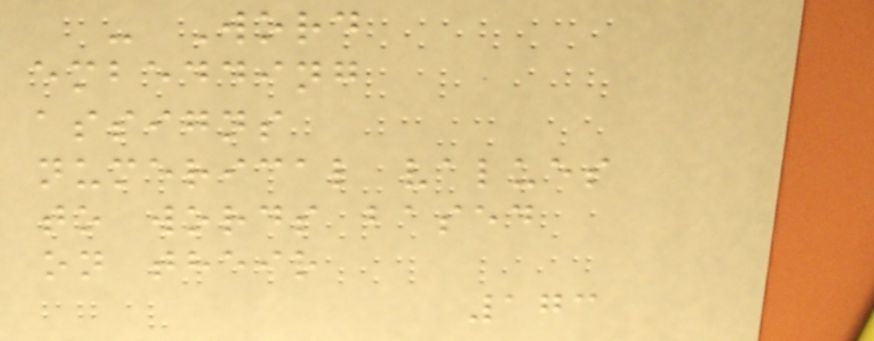- Word
embedding
assigns
numerical values
to words based
on their
173
